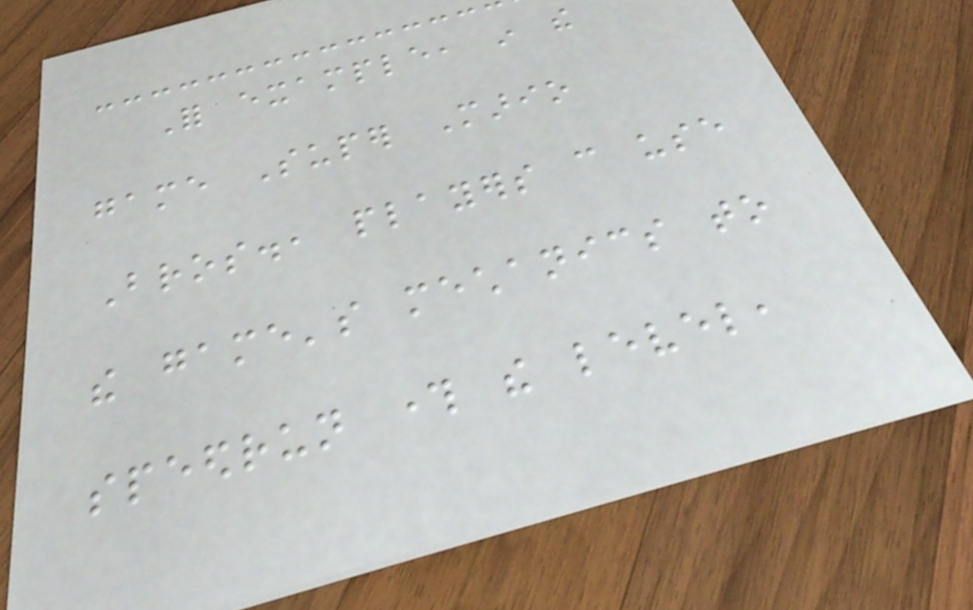For example, in the
game Super Mario
Bros., players can use
the game's mechanics to
speedrun through the level,
